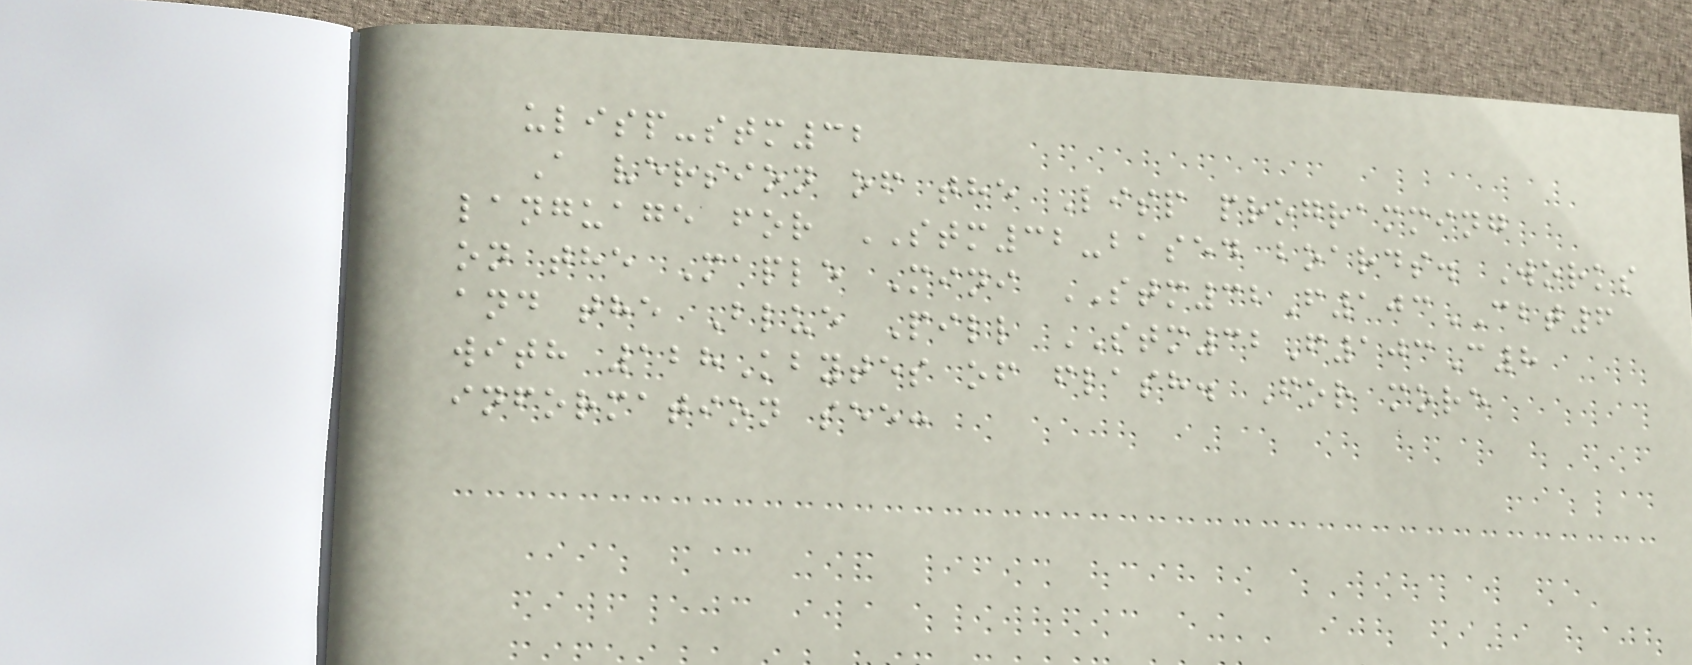ulisp-stm32
A version of the Lisp programming
language for STM32-based boards. Works
on the Maple Mini STM32F103CBT6
and the Blue Pill STM32F103C8
with 128Kbytes of flash. For more
information see:
